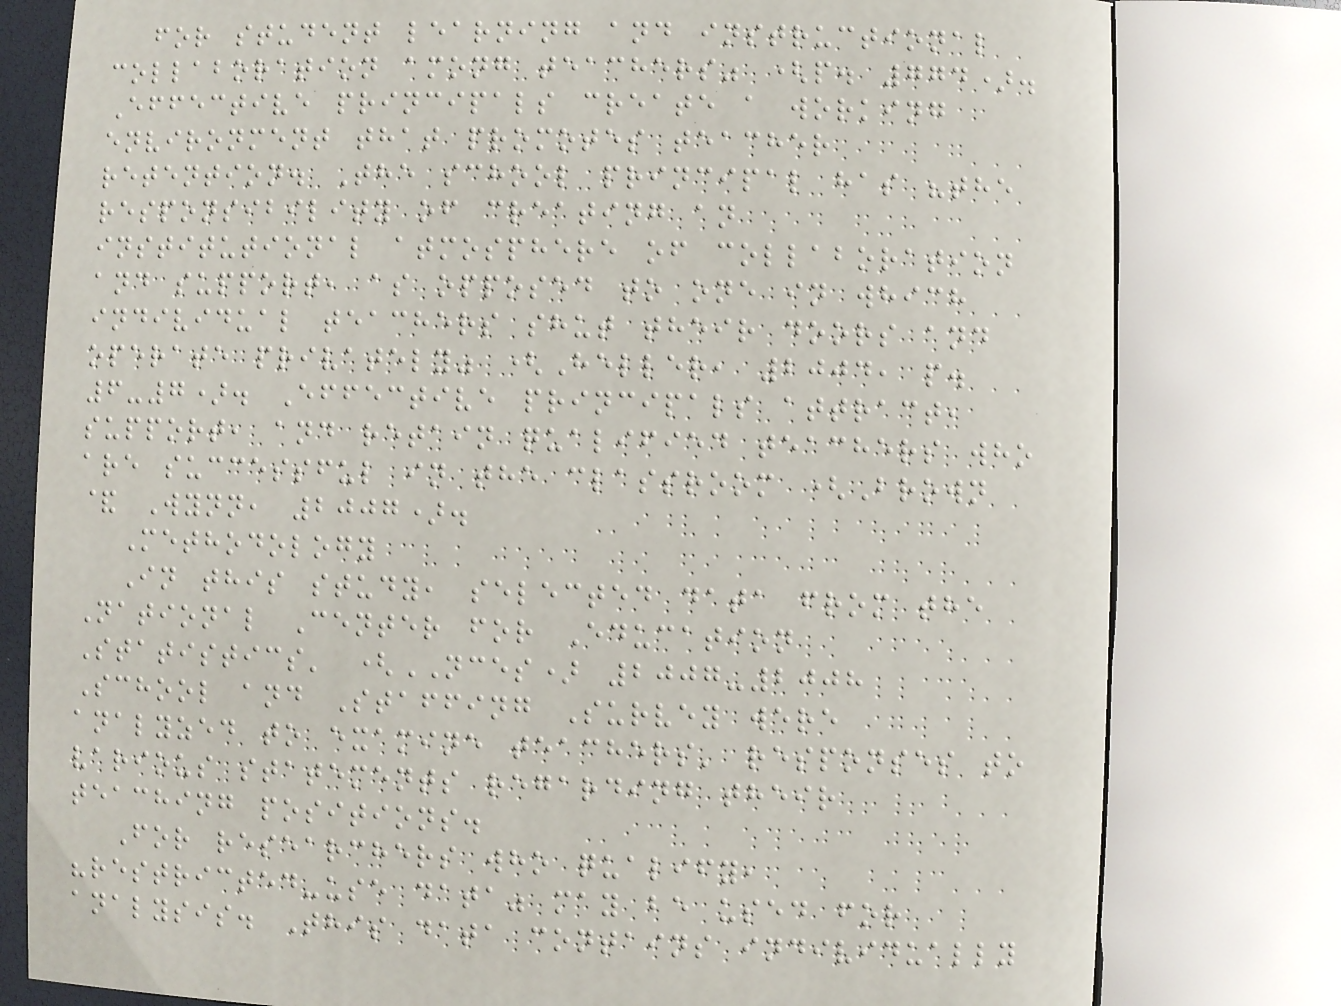for student learning and instructional
collaboration among teachers" (p. 774).
Effective principals create a working
environment that promotes teacher
retention. The school principal has "the
responsibility of creating an
institutional atmosphere of collaboration
and support, as opposed to one in which
individual teachers shut their doors and
operate privately" (Heller, 2004, p.
6-7). Effective principals attract,
support, and retain qualified teachers who
are successful in the classroom (Brown
& Wynn, 2007).
Methodology
In this study, selected data from the
National Center for Education
Statistics' (NCES) 2007-2008
School and Staffing Survey were
analyzed to examine teachers' responses to
various statements regarding their
teaching positions.
For researchers who qualify,
"restricted-use data" may be used for
analysis. This data contains individually
